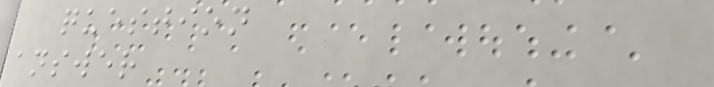question
answer
